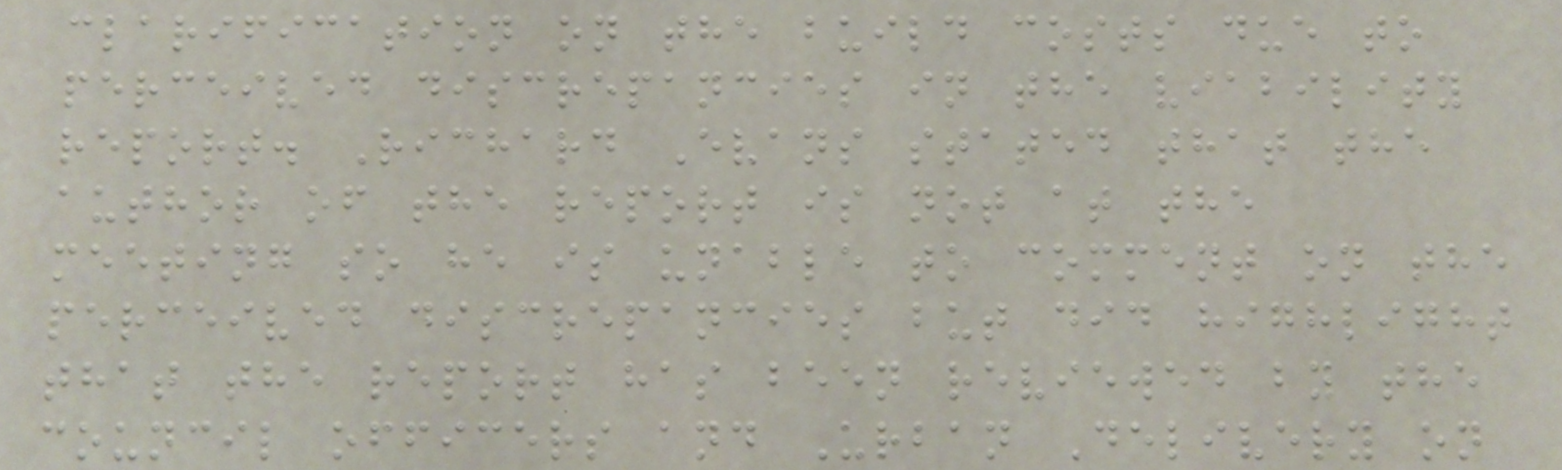clarification on the build costs due to
perceived discrepancies in the viability
report. Richard Evans stated that the
author of the report is not at the
meeting so he is unable to comment on the
perceived discrepancies but did highlight
that the report has been reviewed by the
council officers and Urban Delivery on
